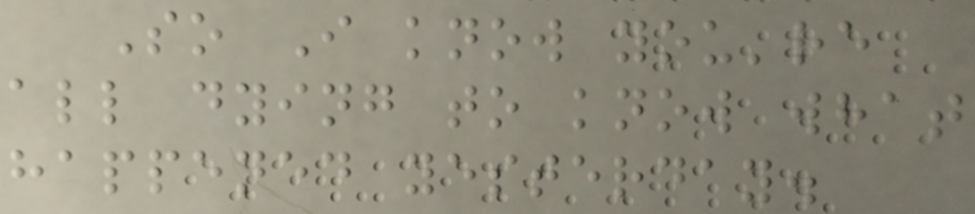So I know you're
all dying to know what
happened yesterday.
